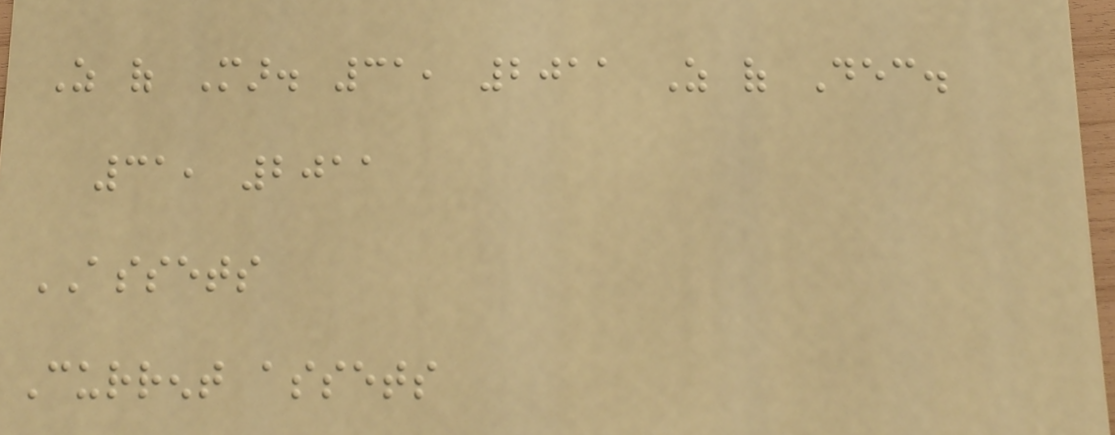As of Mar. 31, 2011 As of Dec.
31, 2011
ASSETS
Current assets
